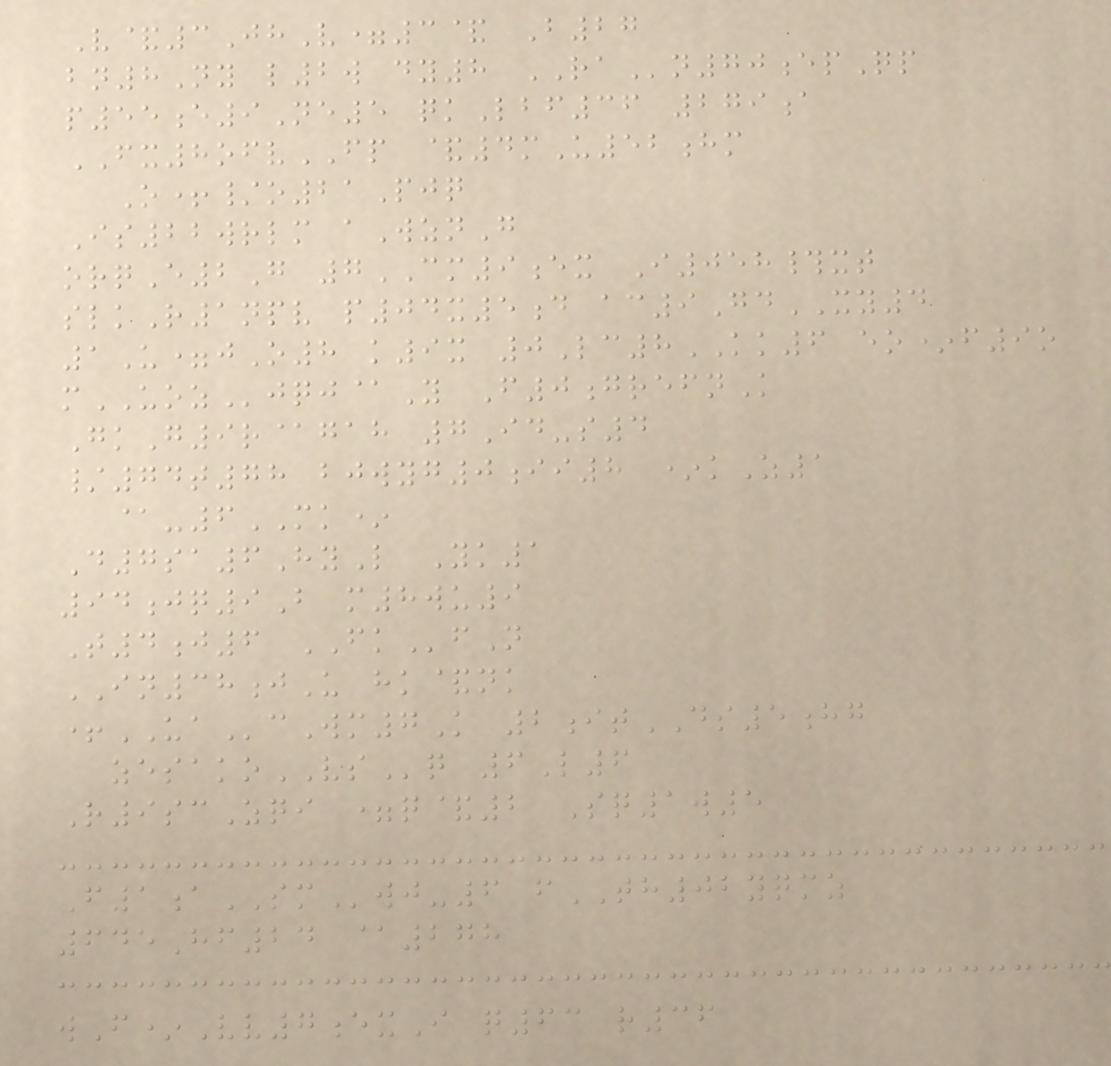V&3JhV=3& B27
bn8Ny l2w dy8 RAn70epQp
p55e9Ne5 qkLbf36 279a
FX8ofvFP &4mU52hm
O+/o21Pjq
Is22wrlm aWznG
orqE2G 7CM9ex I058#xt
slkR1npv p04x5d ac9GdXY4
1U=jO8 k9x 0Lc8KK6 eo*f9o
mUOZjqj@Y F0grefnK
GkG9r@gah 7Id-s4
/74t78 bjwyg0ii8 *kZ1
@-6MK*
D7sa6HyL Yk1
94jq9B m8wu9
T4j6 FKfN
IN38jU hk&nk
+UAcWm7K 2itDS5hg
zesakoVSq 6L6
R9scZqi =q&2 Sq1w5
F1aSMwj-6 fTH02yqmz
645Hf24 @278
wF*Vv7exI q63 r36
